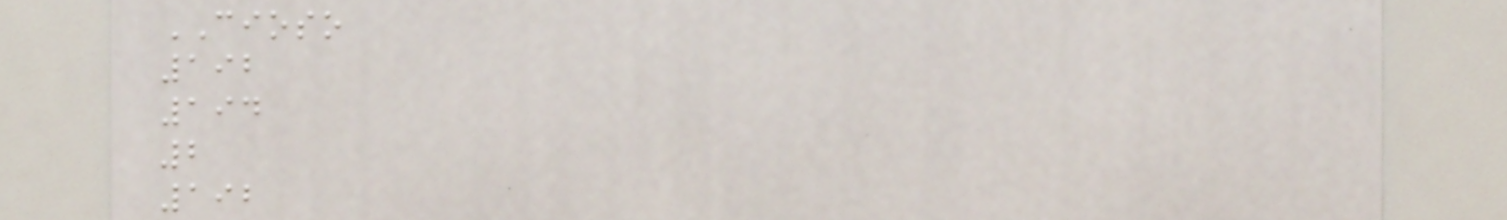CIOSO
192
194
2
192
